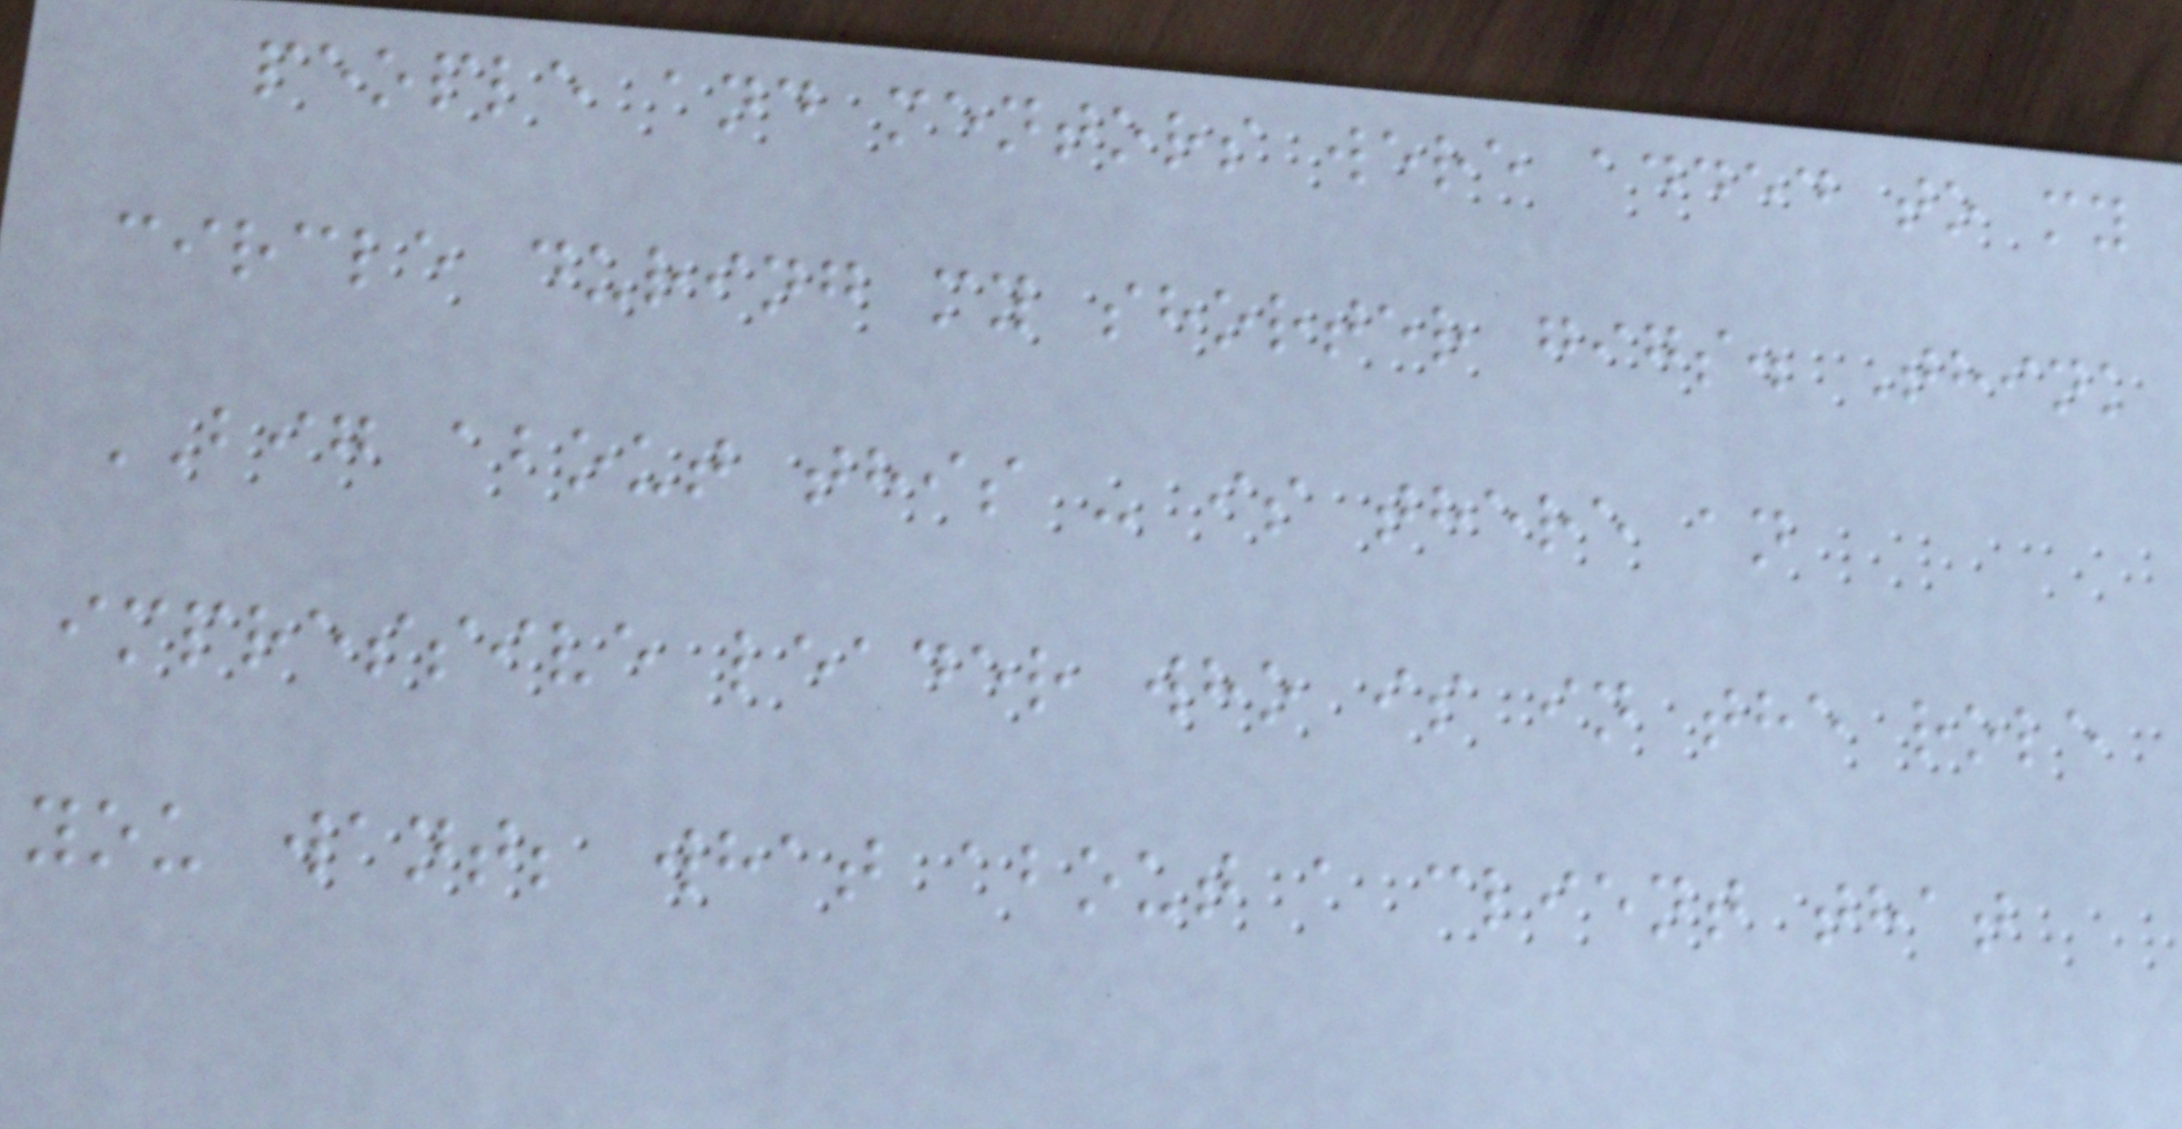people and mentors were added to my
circle during my shorter gigs. Think
BIG about this - is there an
impressive leader who is in the role
you want; what about a client that
